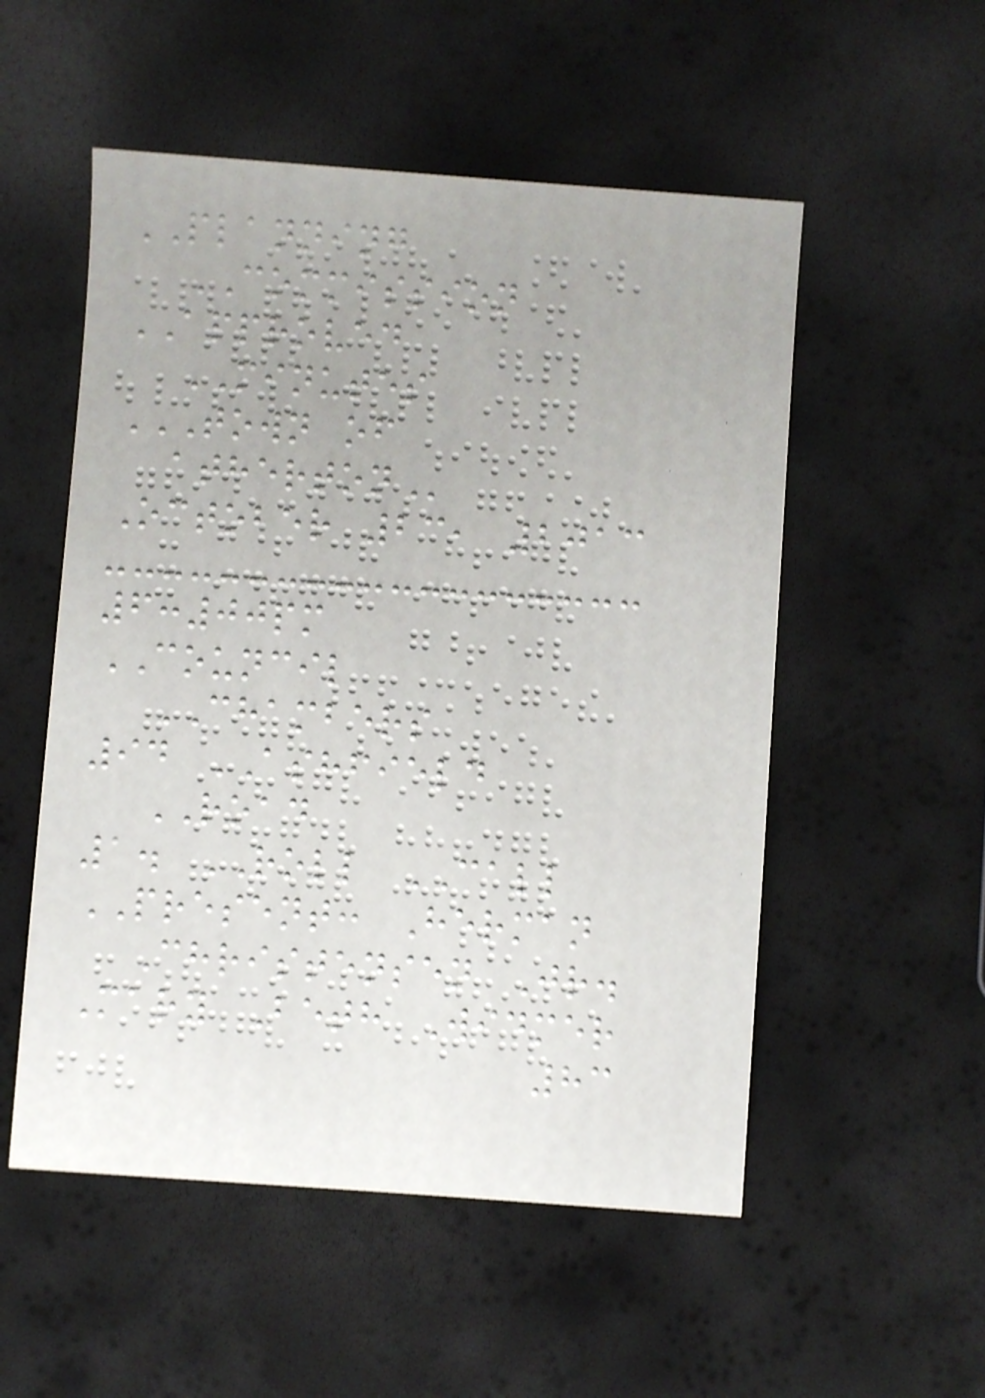PLANNING
COMMISSION
APPROVED
MINUTES
TOWN OF
ATHERTON
October 23, 2013
6:00pm
COUNCIL
CHAMBERS
94 ASHFIELD
ROAD
1. ROLL CALL
PRESENT: Herman
Christensen Jr.
Mary Beth Widmer
83
